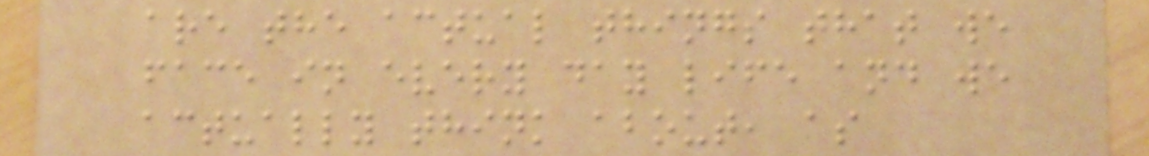are the actual things that we
face in every day life and we
actually think about, as
